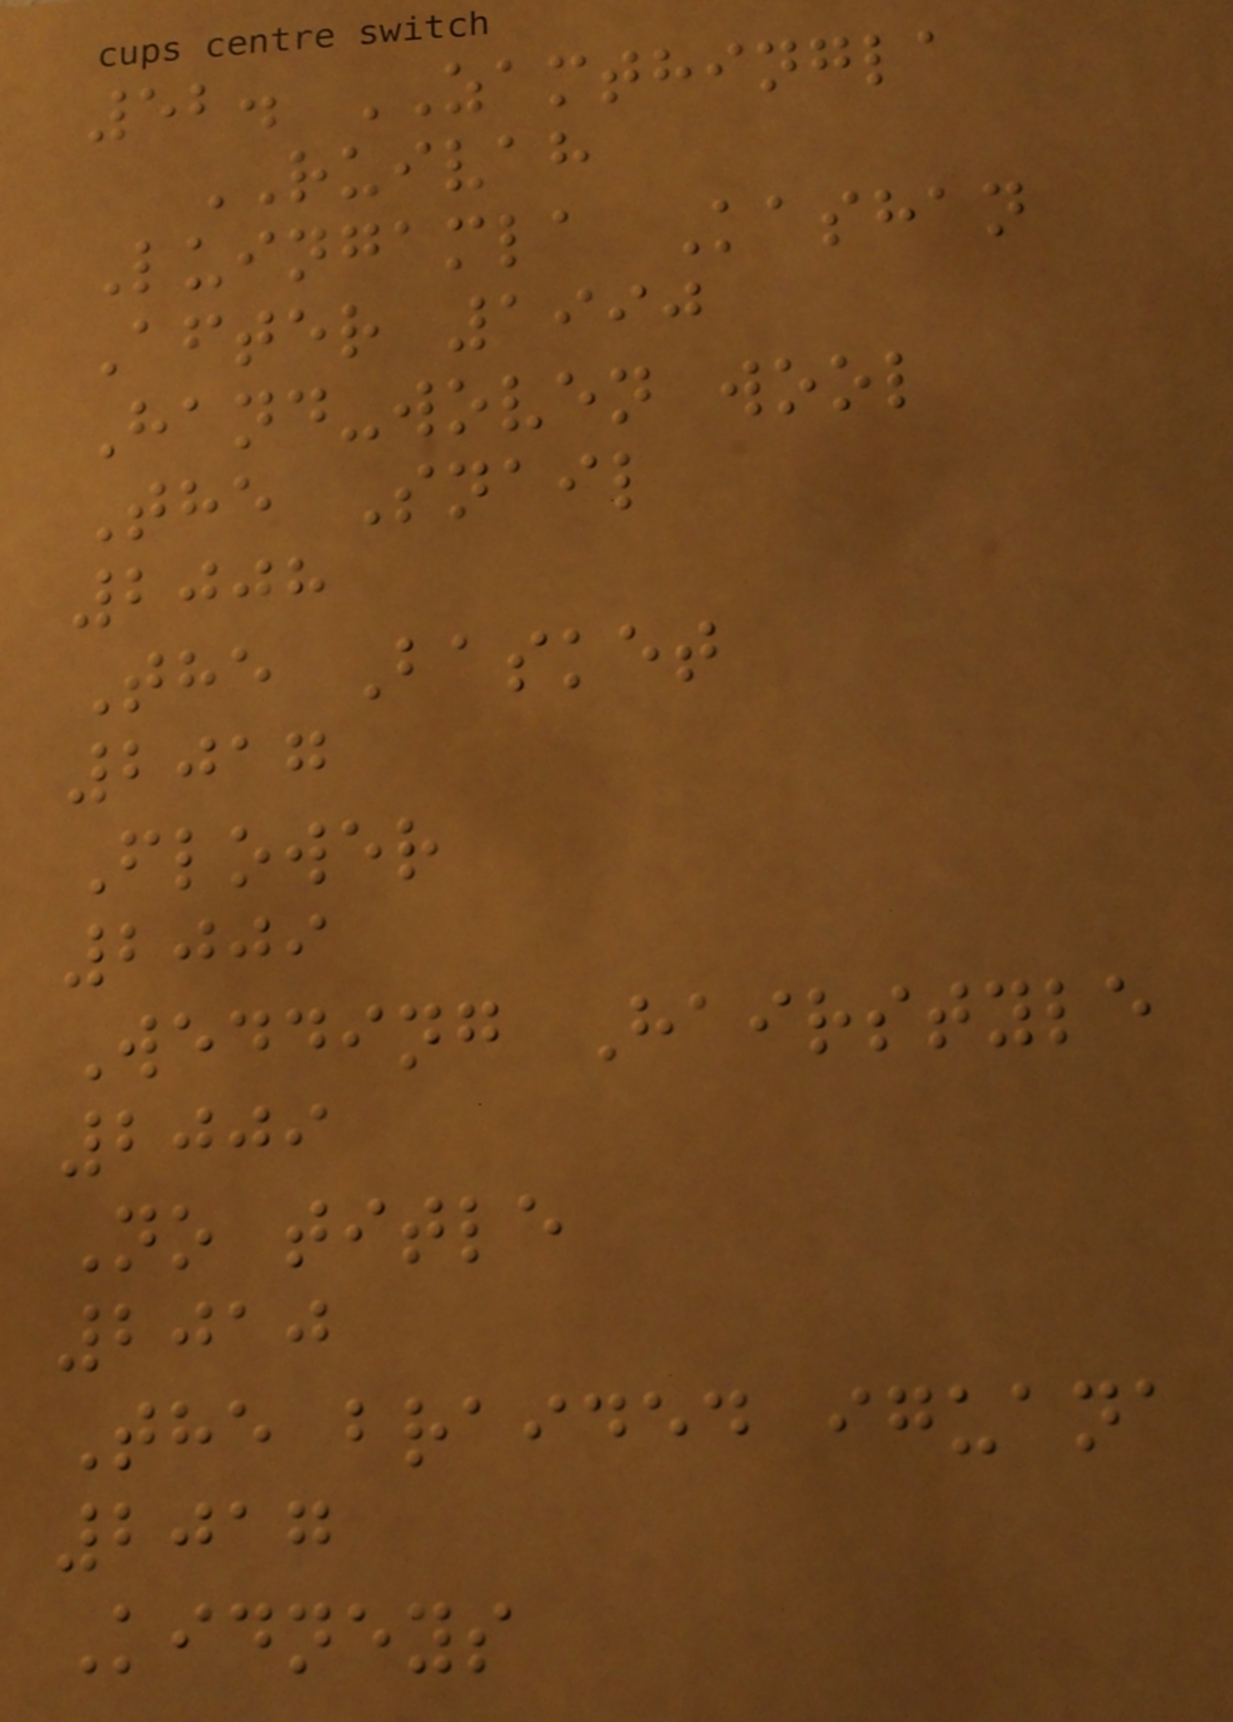52. ZAMTHINGLA
RUIVAH
Luingamla Kashan
After 1990
Hand-woven wool
The Snail
2008
The Basket
2017
Flower
2009
Wedding Hairstyle
2009
No title
2010
The braided iguana
2017
Kidneys
